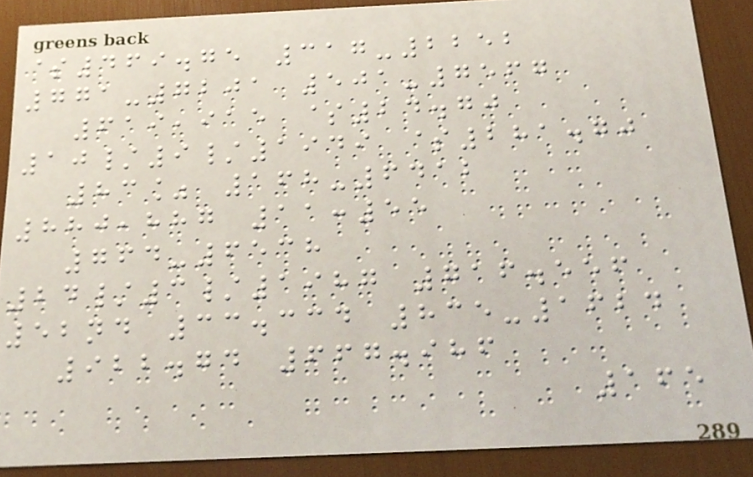$469.75 317-2252
771-7201 501-7567
619,915 $24.70
10/9/1949 $281.70
83% 168-6412
880,887 11:55
764-6538
24/3/1987 716.556
52nd 33.334 835-1624
922.74 667.986
165
